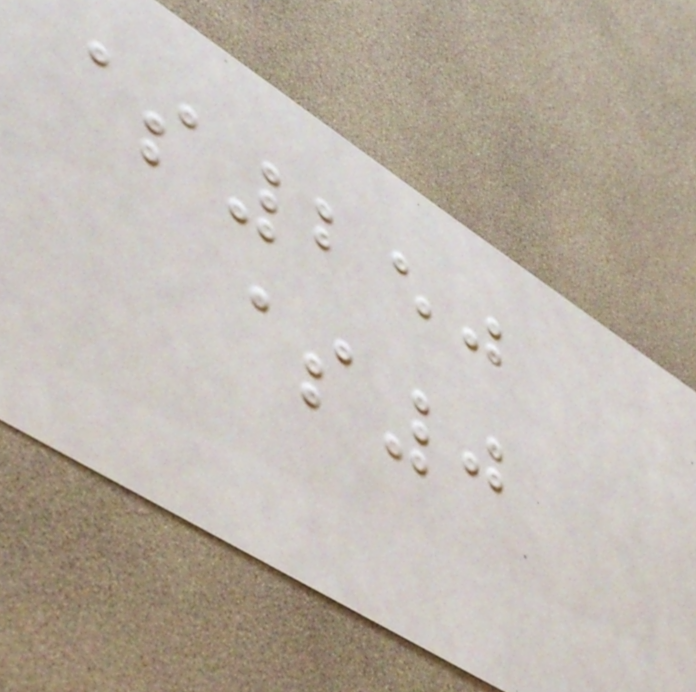$250
$0
